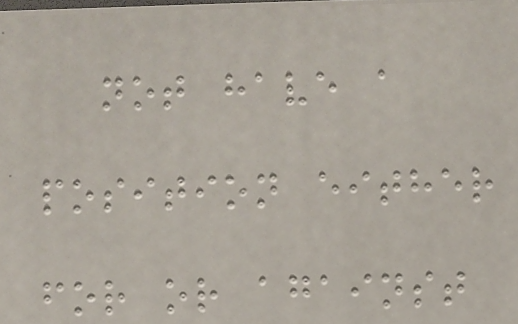not have a
position either
for or against
